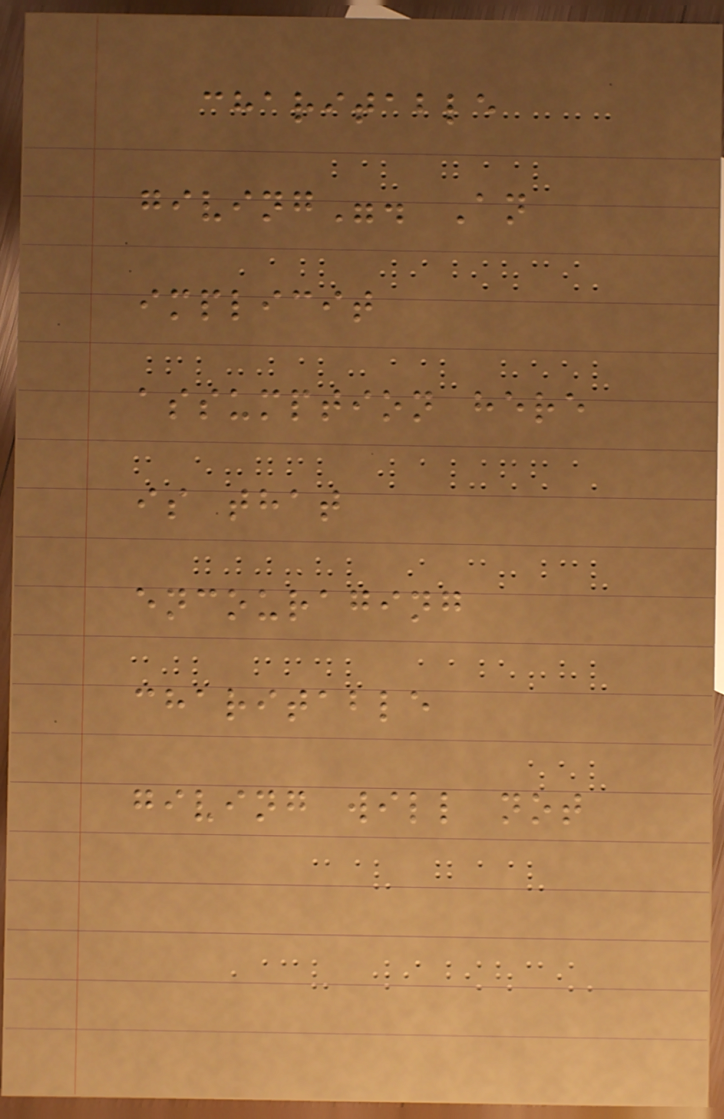charitable
giving". An
implicit
assumption here
is that
encouraging
charitable
giving will not
